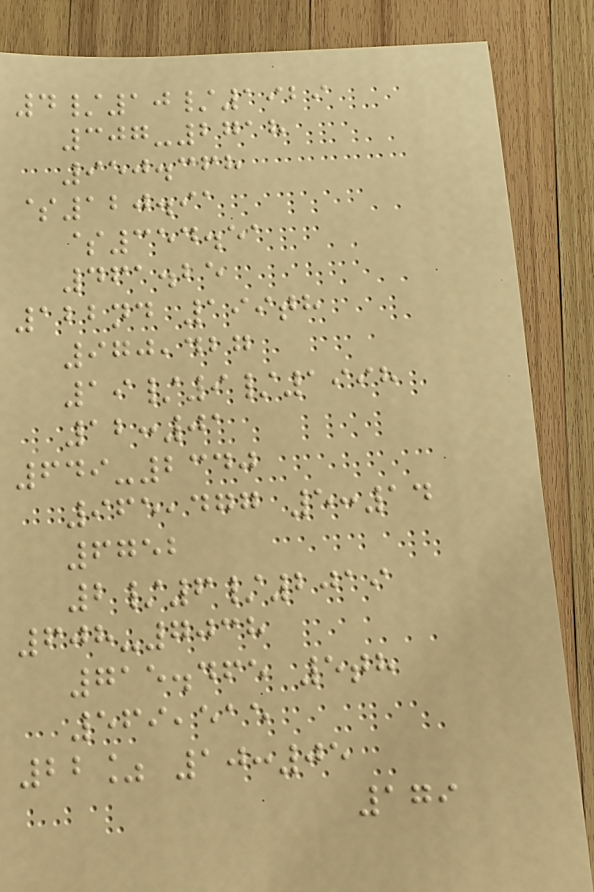4/10/1929
307-2718
950.368
$120.91
$354.51
461.25
122nd 199th
970,427
19/9/1998
12:01
649-2340
965,477 5:14
6752
2/6/2019
608-7038
715.465 5th
569,515
22% 10:05
179
